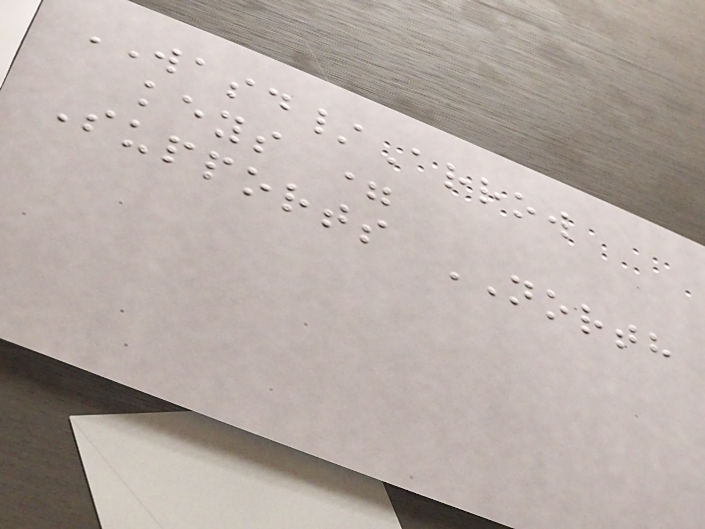WASD/Arrow
keys =
Supports NORTH
